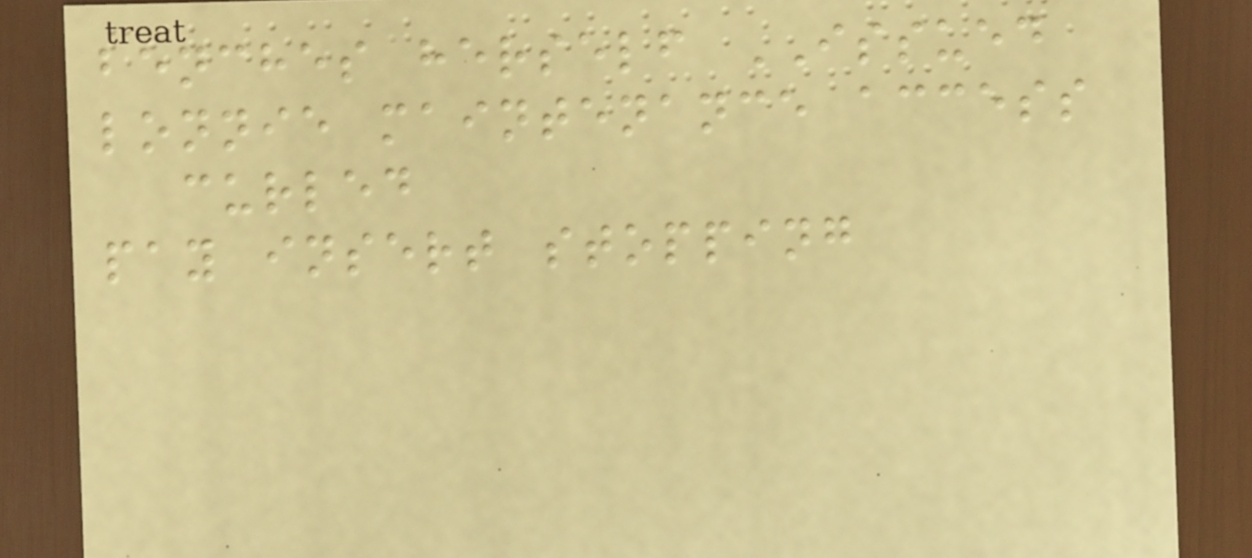benches herself ISSUED
lonnie maintenance access
curled
pay insert stopping
